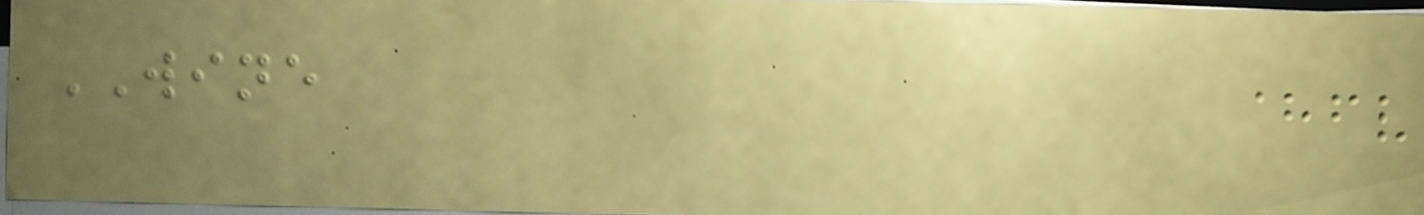WINE
